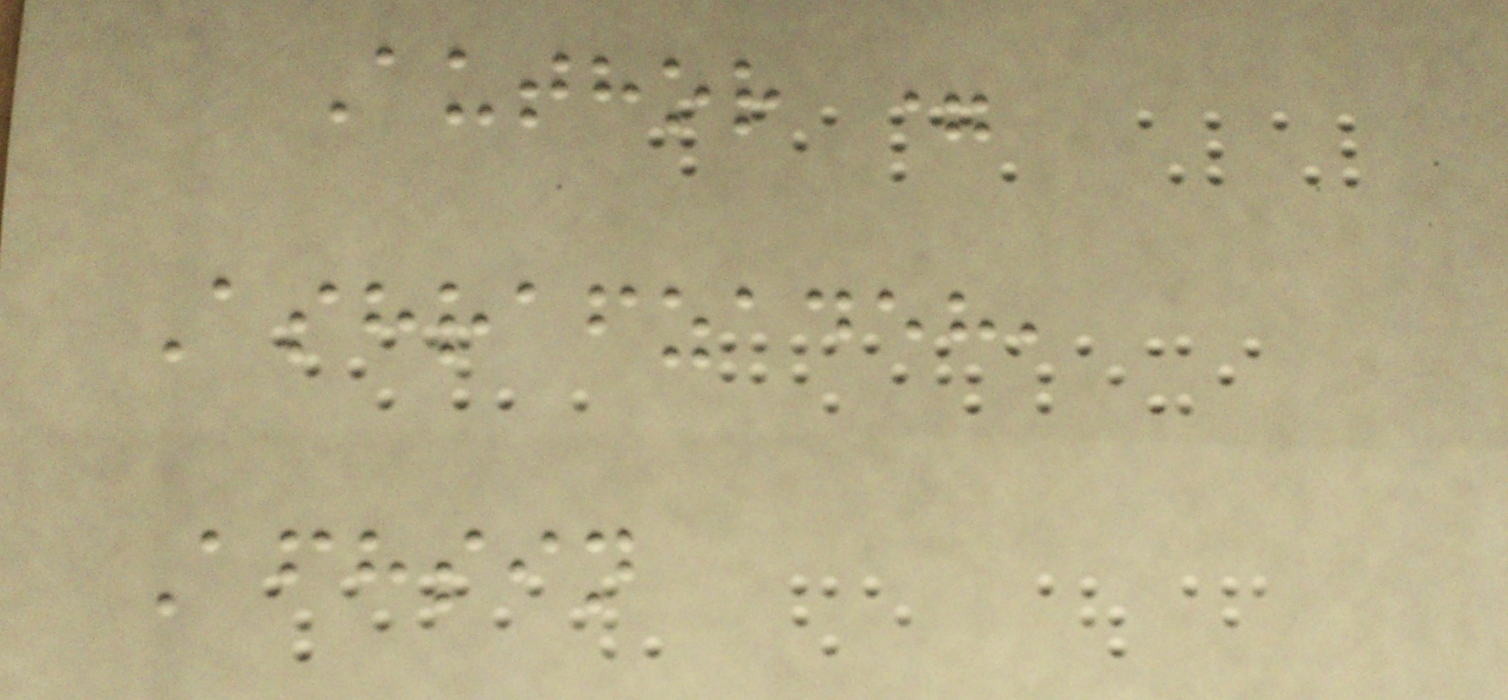Author =
Ashrafzadeh,
Afhsin
